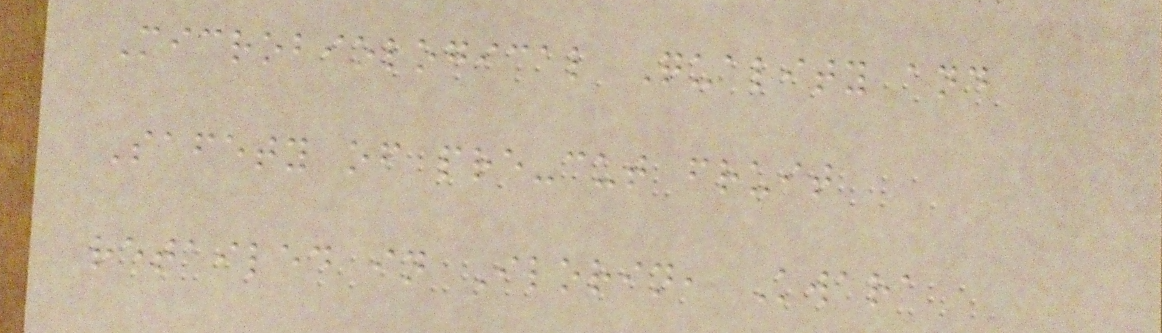Microbiological Quality and
Safety of pre-cut fruit
retailed in Ilorin, Kwara
